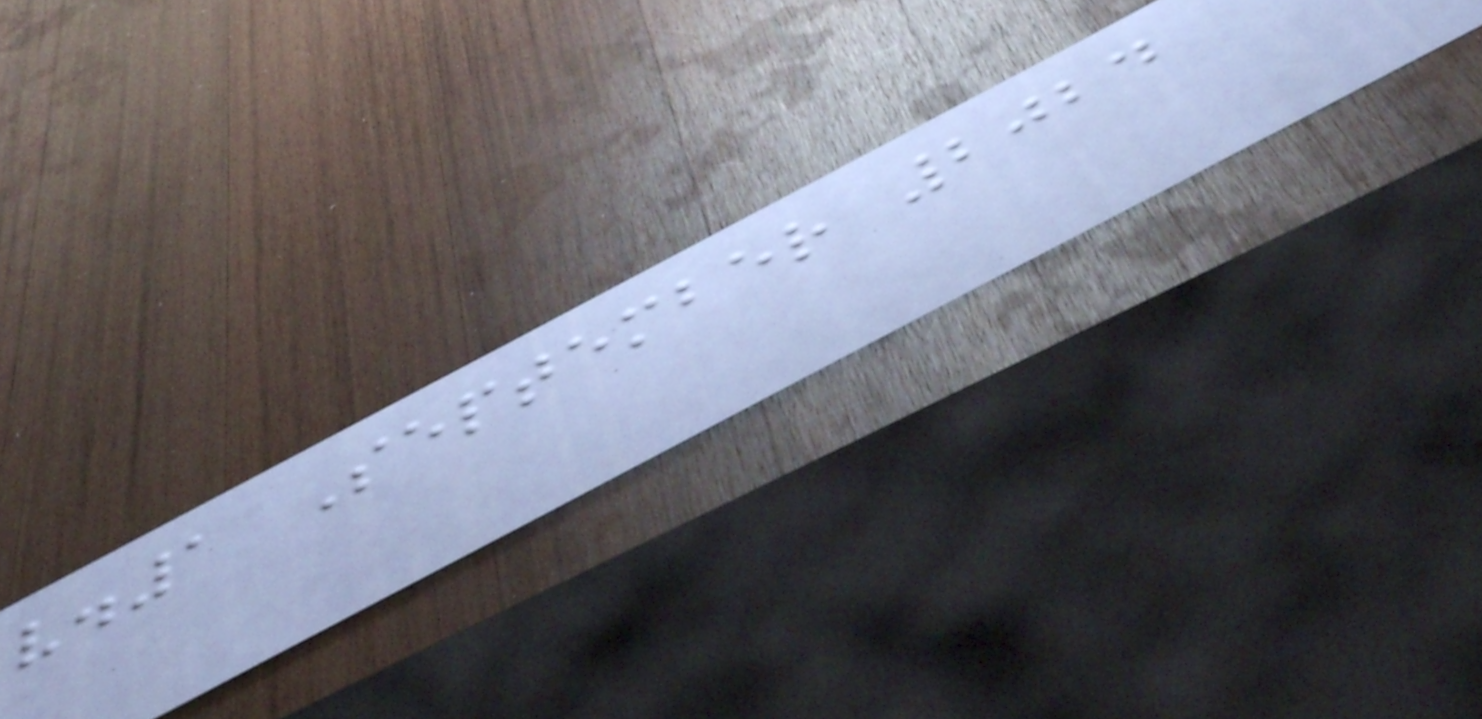v.1 September 2024
